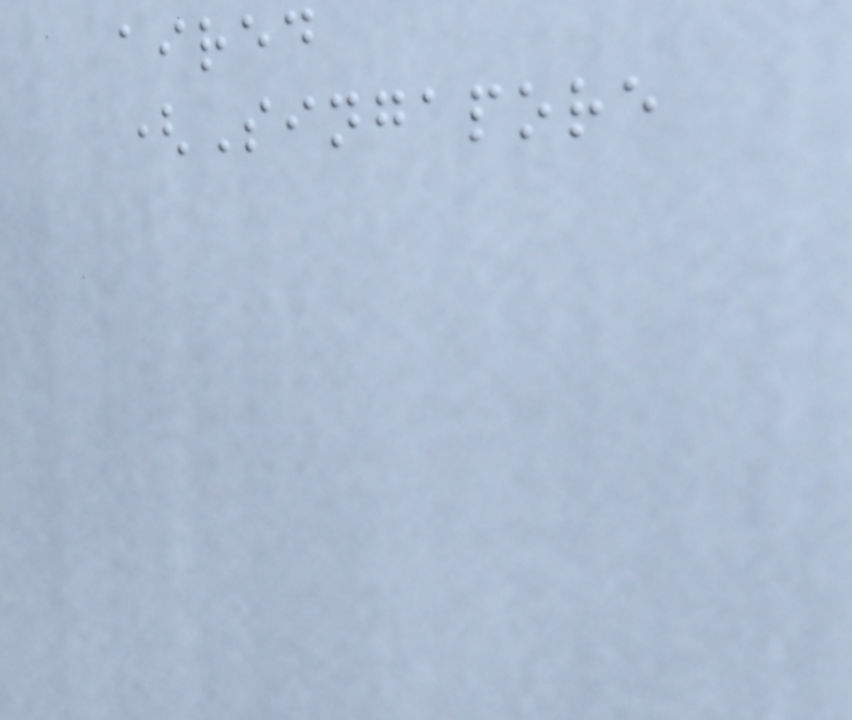aired
(Singapore
